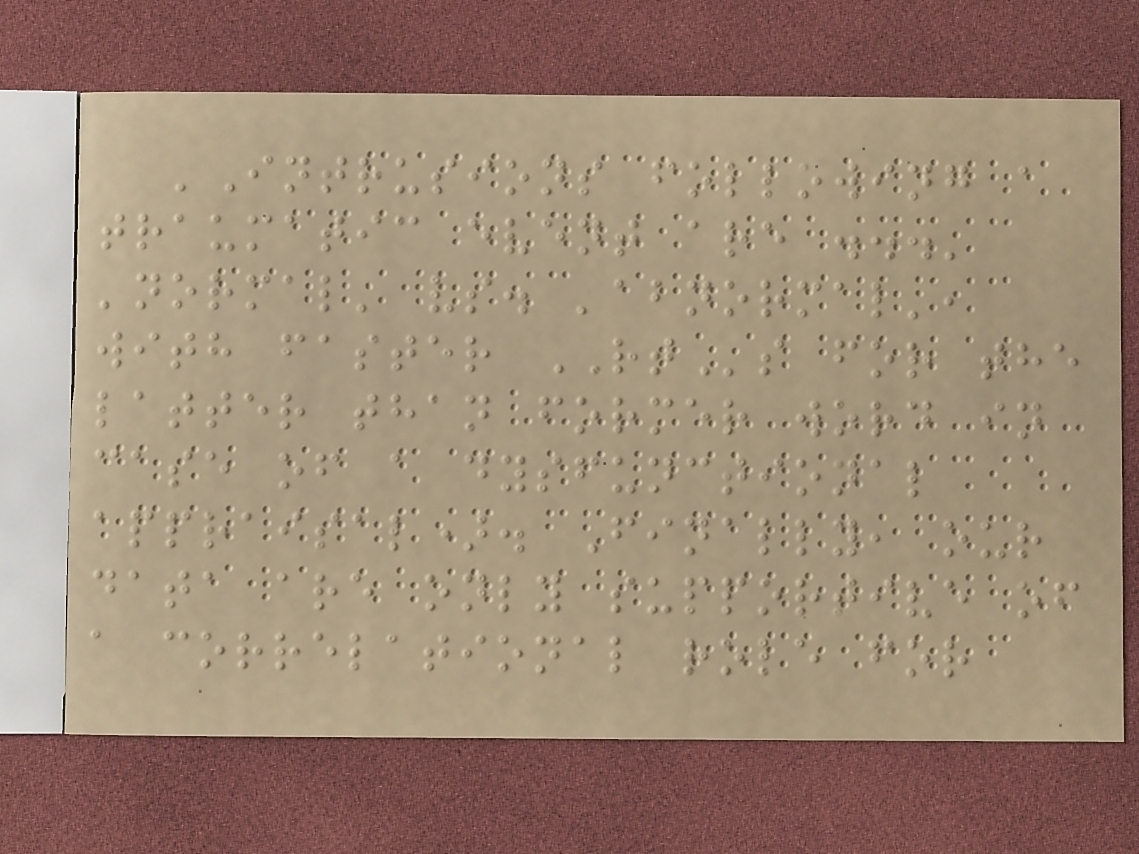'Intrusions following a
traumatic event are ...'
'normal' vs. 'abnormal',
with faster RTs for the
latter than former word in
case of a dysfunctional
appraisal). Finally, our
data are only supportive of
a correlational role for
